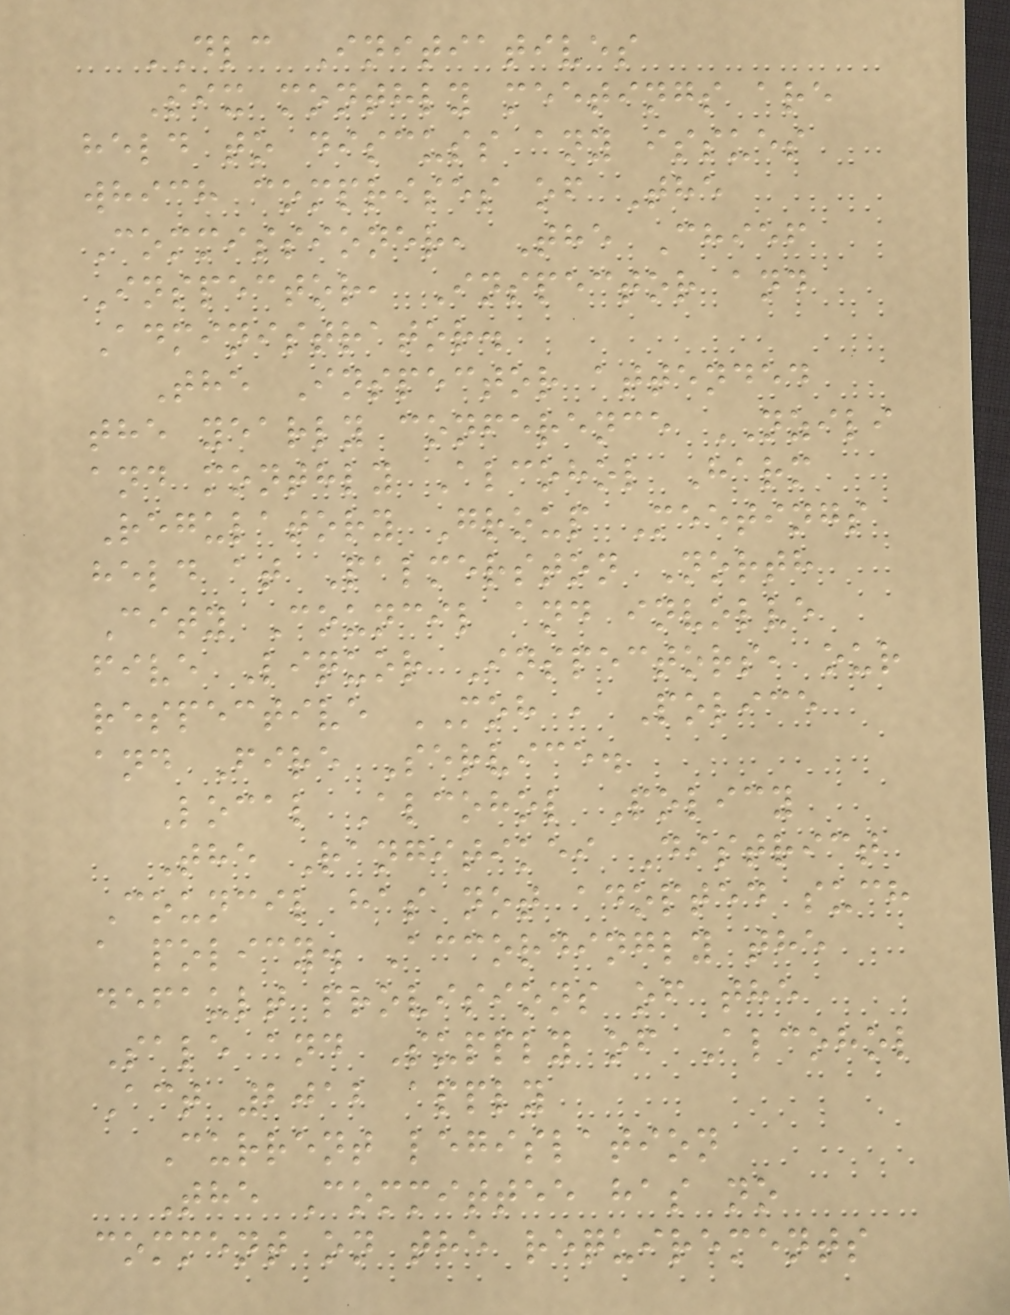DLC Initiatives
Six monthly meetings are
held to discuss any issues
which comprises of The
Commissioner, The Chief
Inspector, Inspector and
Administrator.
The Inspector attended
the yearly conference NZILI
and monthly Alcohol Harm
Regulatory Group Meetings
held at Palmerston North
City Council and involve
five Liquor Inspectors, our
respective MOH , Police
and Fire Service.
Local Alcohol Policy
The Rangitikei District
Council has not adopted such
a policy. Accordingly the
default provisions of the
Sale and Supply of Alcohol
Act 2012 apply
Current legislation
The Committee has no
comment on the requirements
